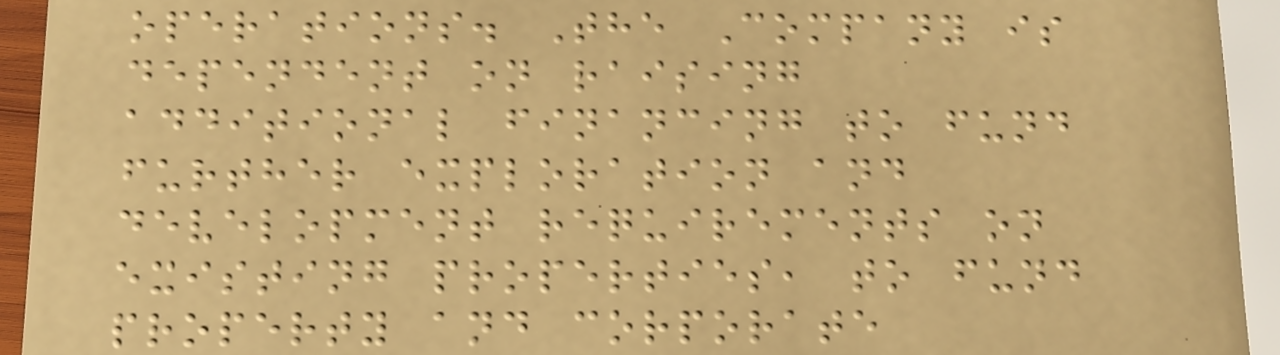operations. The Company is
dependent on raising
additional financing to fund
further exploration and
development requirements on
existing properties, to fund
property and corporate
